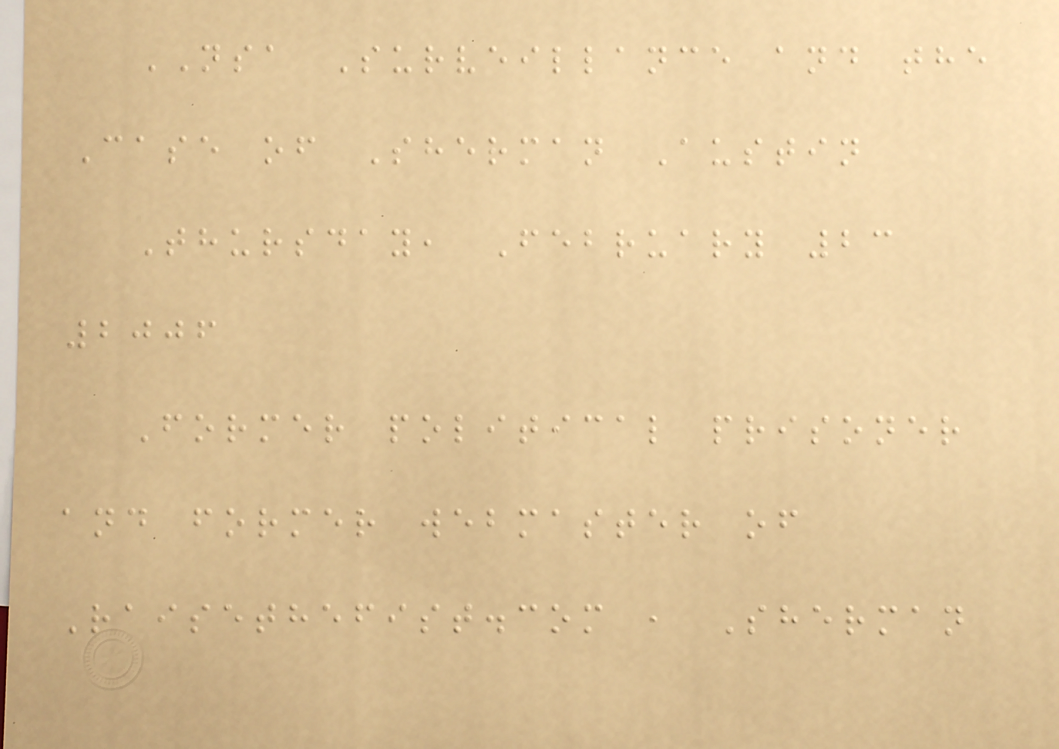NSA Surveillance and the
Case of Sherman Austin
Thursday, February 23
2006
Former political prisoner
and former webmaster of
Raisethefist.com , Sherman
